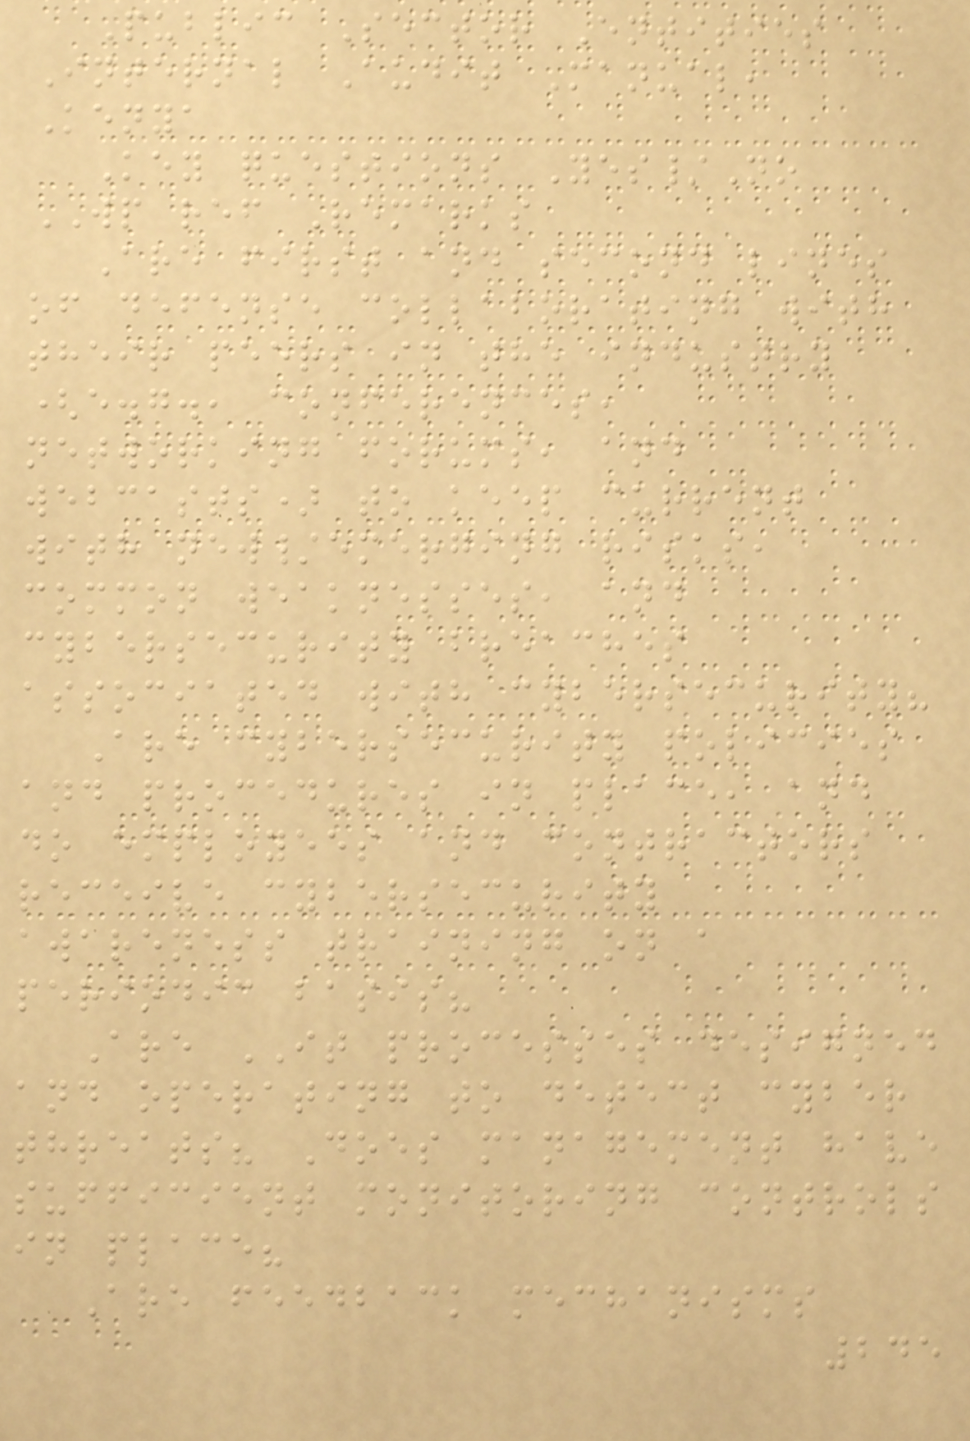Public Sector Entities
Internal Audit Manual,
Kenya
Key questions Yes/No
WP ref Remarks
Are first and second lines
of defense collaborating with
their peers in the industry
(e.g., conferences,
networking forums, and
webcasts) to keep current
with new/emerging risks,
common weaknesses, and
cybersecurity breaches
associated with cybersecurity?
Are cybersecurity policies
and procedures in place, and
do employees and contractors
receive cybersecurity
awareness training on a
periodic basis?
Are IT processes designed
and operating to detect cyber
threats? Does management have
sufficient monitoring controls
in place?
Are feedback mechanisms
245
